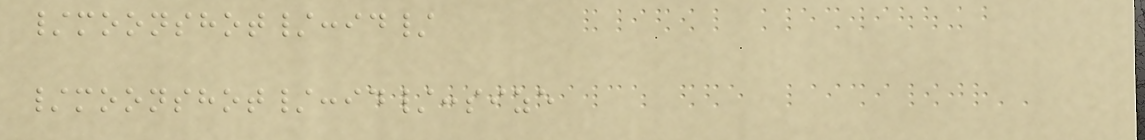/moonshot/:id/
/moonshot/:id/:size
